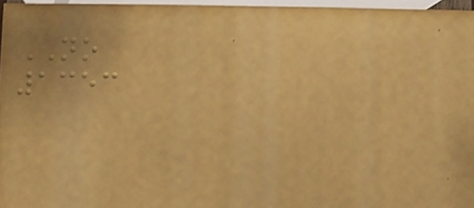NO
1353
